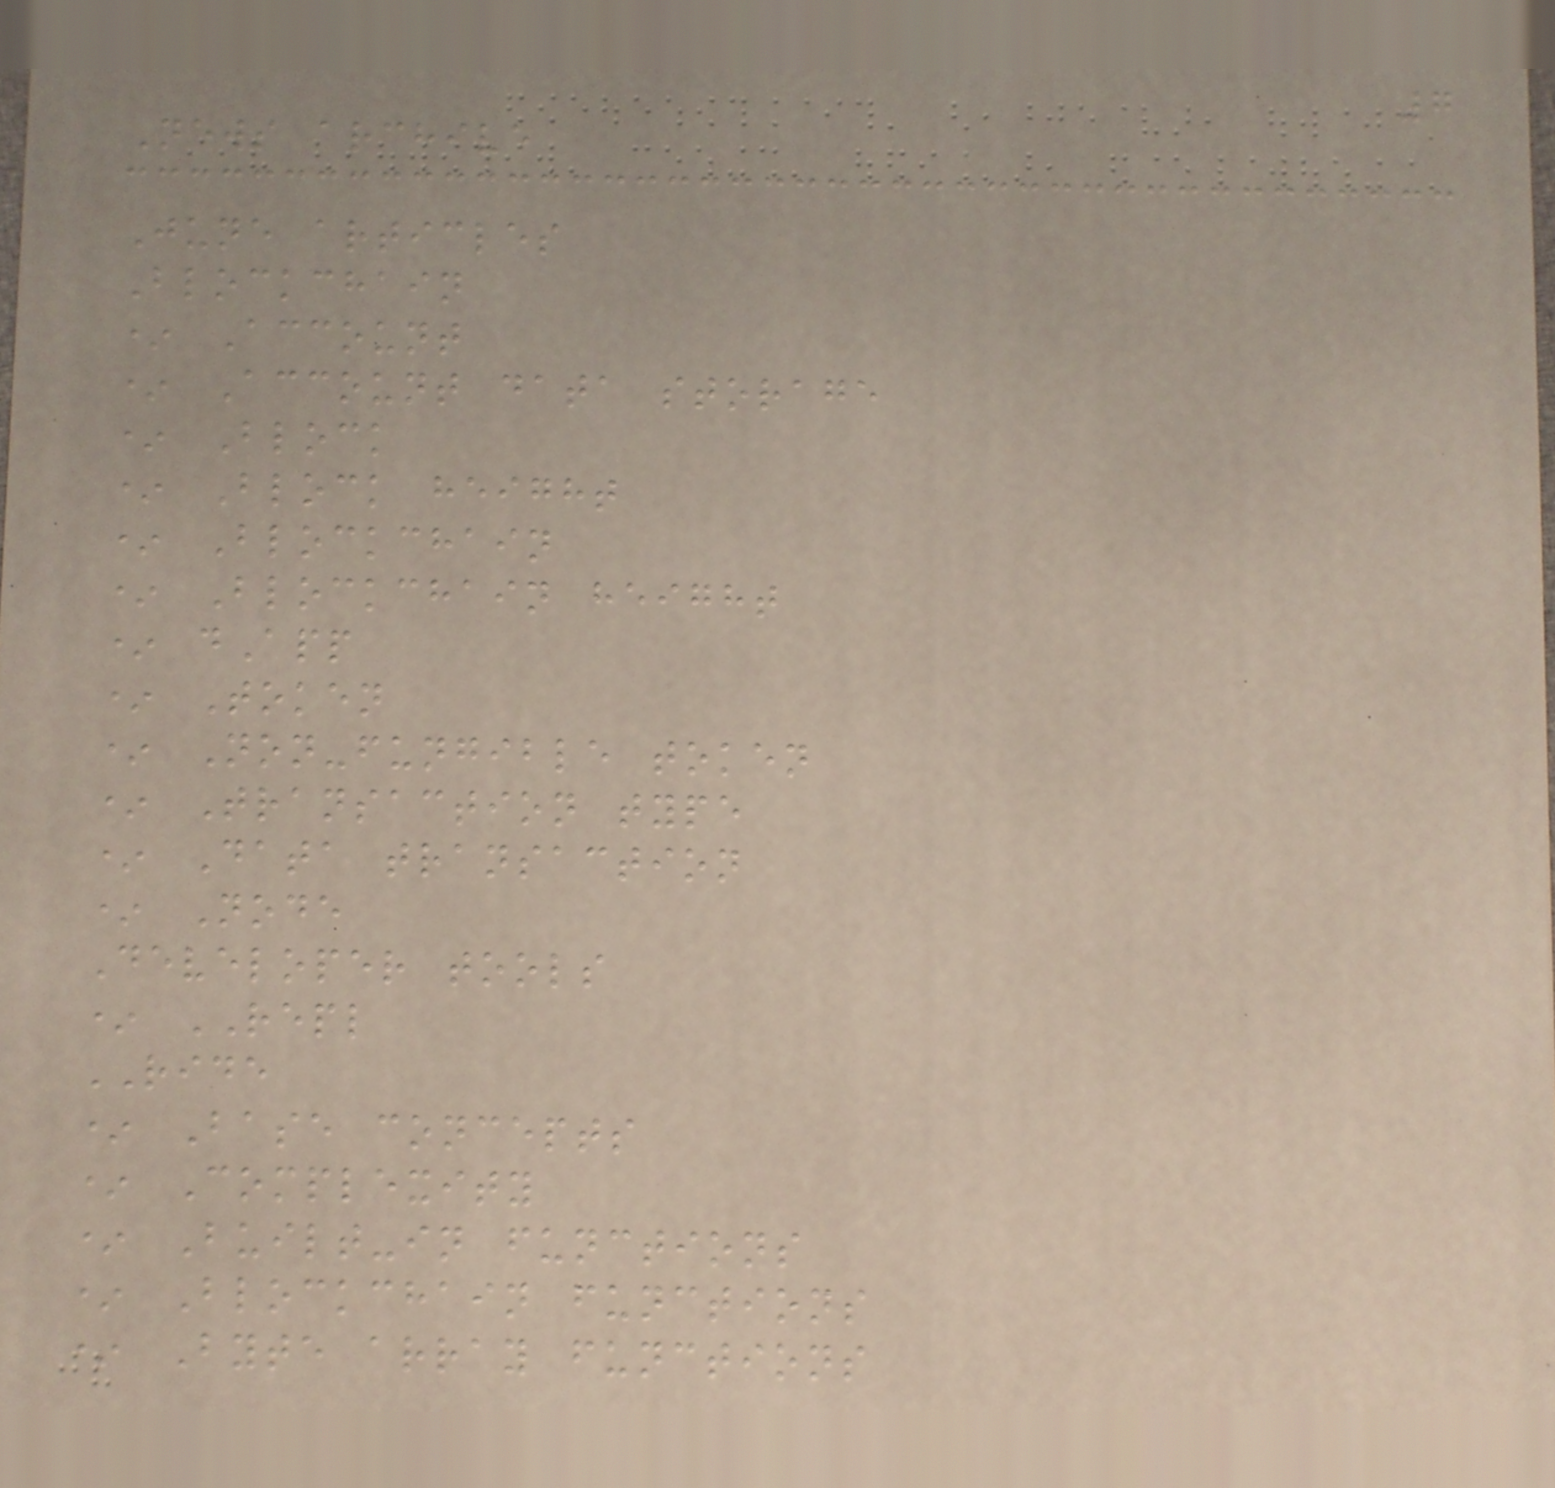7
News archive
June articles
Blockchain
* Account
* Account data storage
* Block
* Block height
* Blockchain
* Blockchain height
* dApp
* Token
* Non-fungible token
* Transaction type
* Data transaction
* Node
Developer tools
* REPL
RIDE
* Base concepts
* Complexity
* Built-in functions
* Blockchain functions
* Byte array functions
